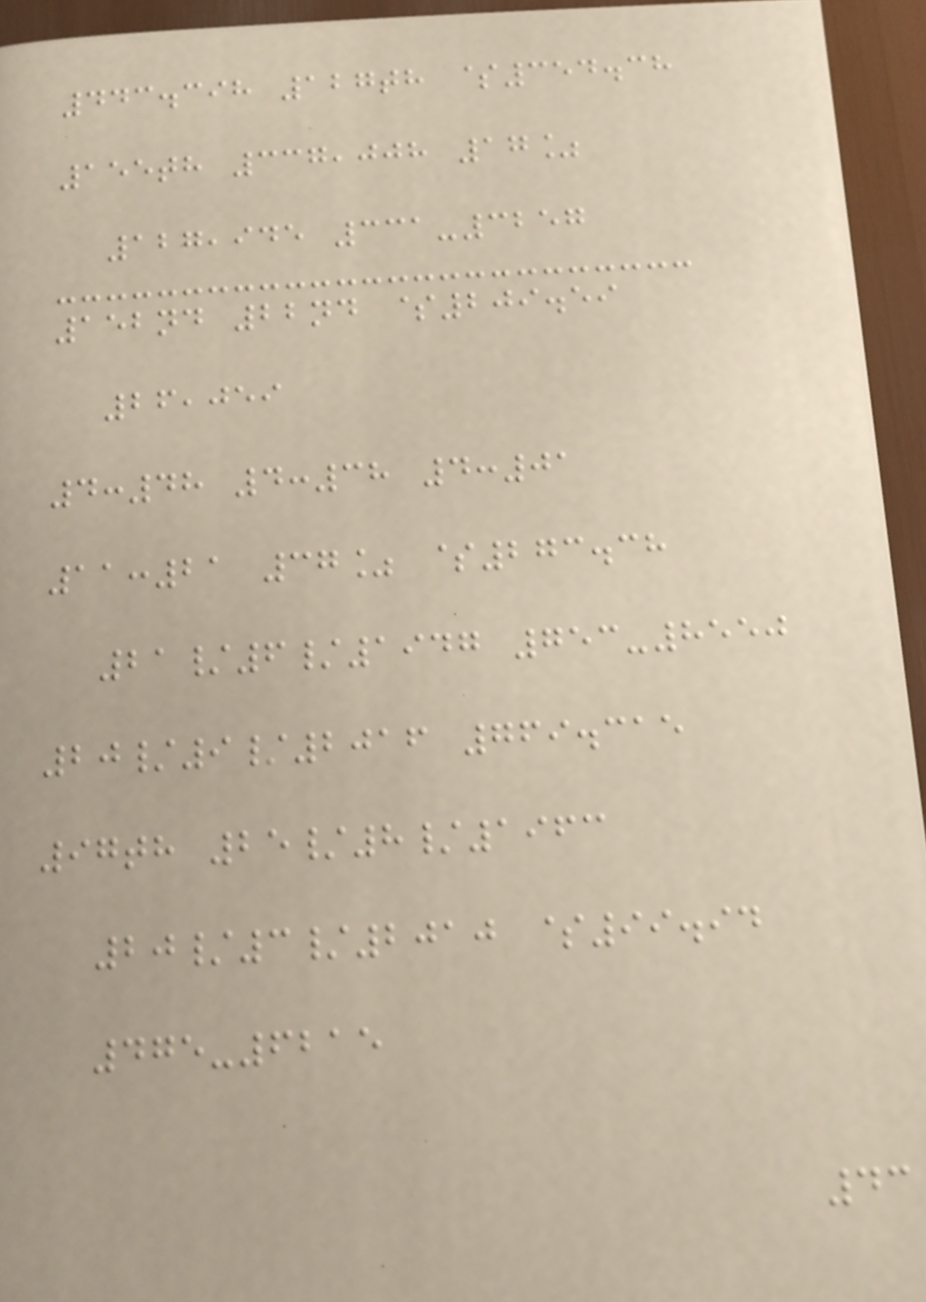443.398 127th $354.38
155th 337,008 17%
127,945 331-3257
152nd 22nd $209.59
26,059
4:48 4:38 4:01
11:21 37% $273.38
21/6/1947 753-8550
20/9/2016 769.315
97th 25/8/1963
20/3/2010 $99.94
475-6215
43
